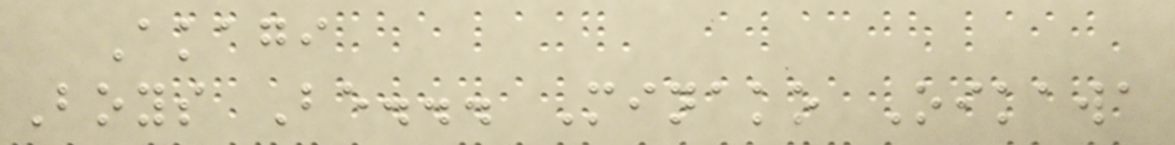Akagi
Boys Be... Minako Oikawa
